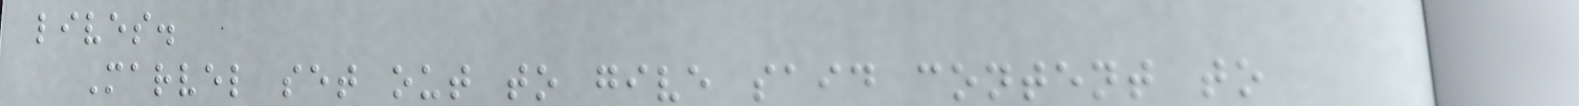lives.
Marvel set out to give said content to
